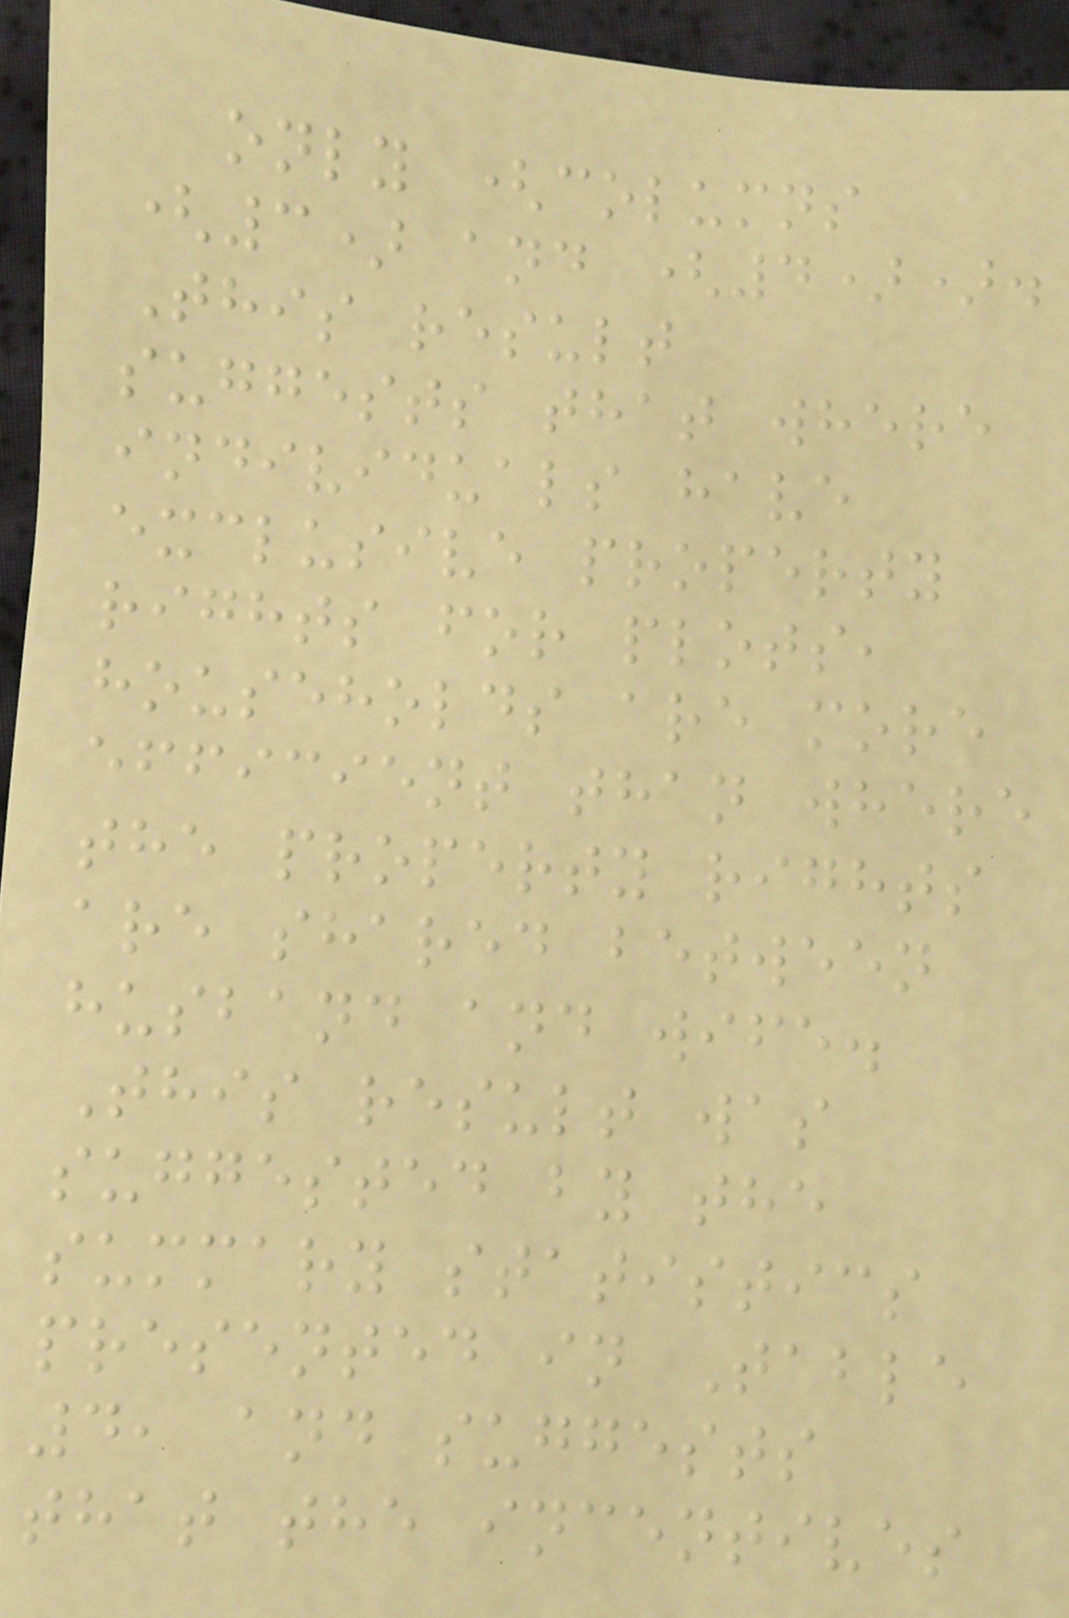only (columns
(3) and (4)).
This result
suggests that where
individuals have
exclusive property
rights for plots,
households are more
efficient than where
the property rights
are shared between
husband and wife.
This result was
suggested by the
summary statistics
presented in Table
4, and suggests
that the incentives
